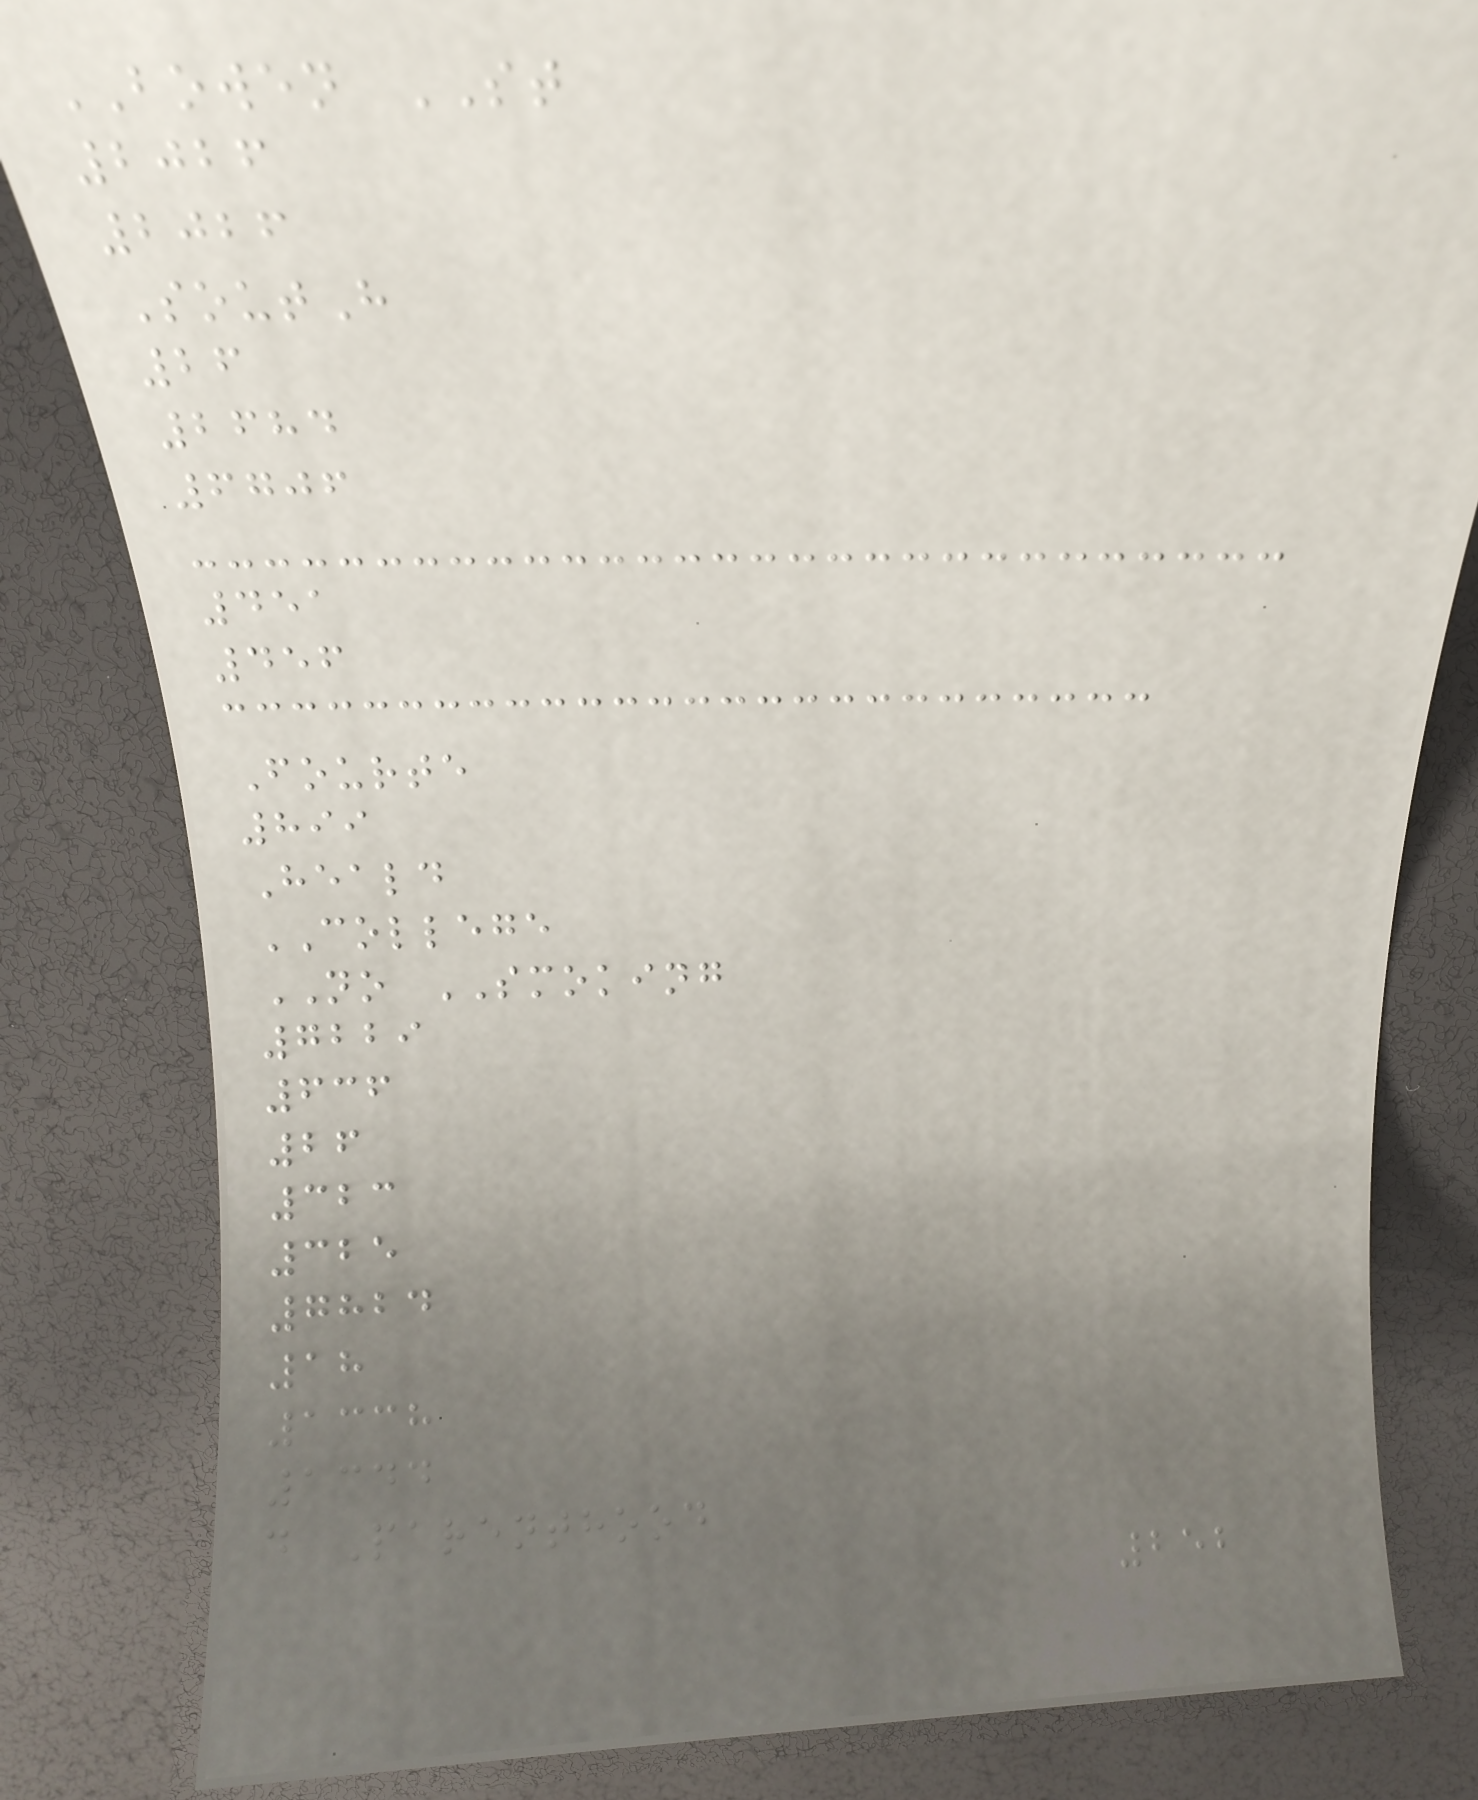BOWEN ST
2026
2026
SoutH
26
2684
6706
451
456
Fourte
899
Heald
COLLEGE
NO SMOKING
7229
636
26
323
325
7824
18
1338
1344
d Parenthood
252
